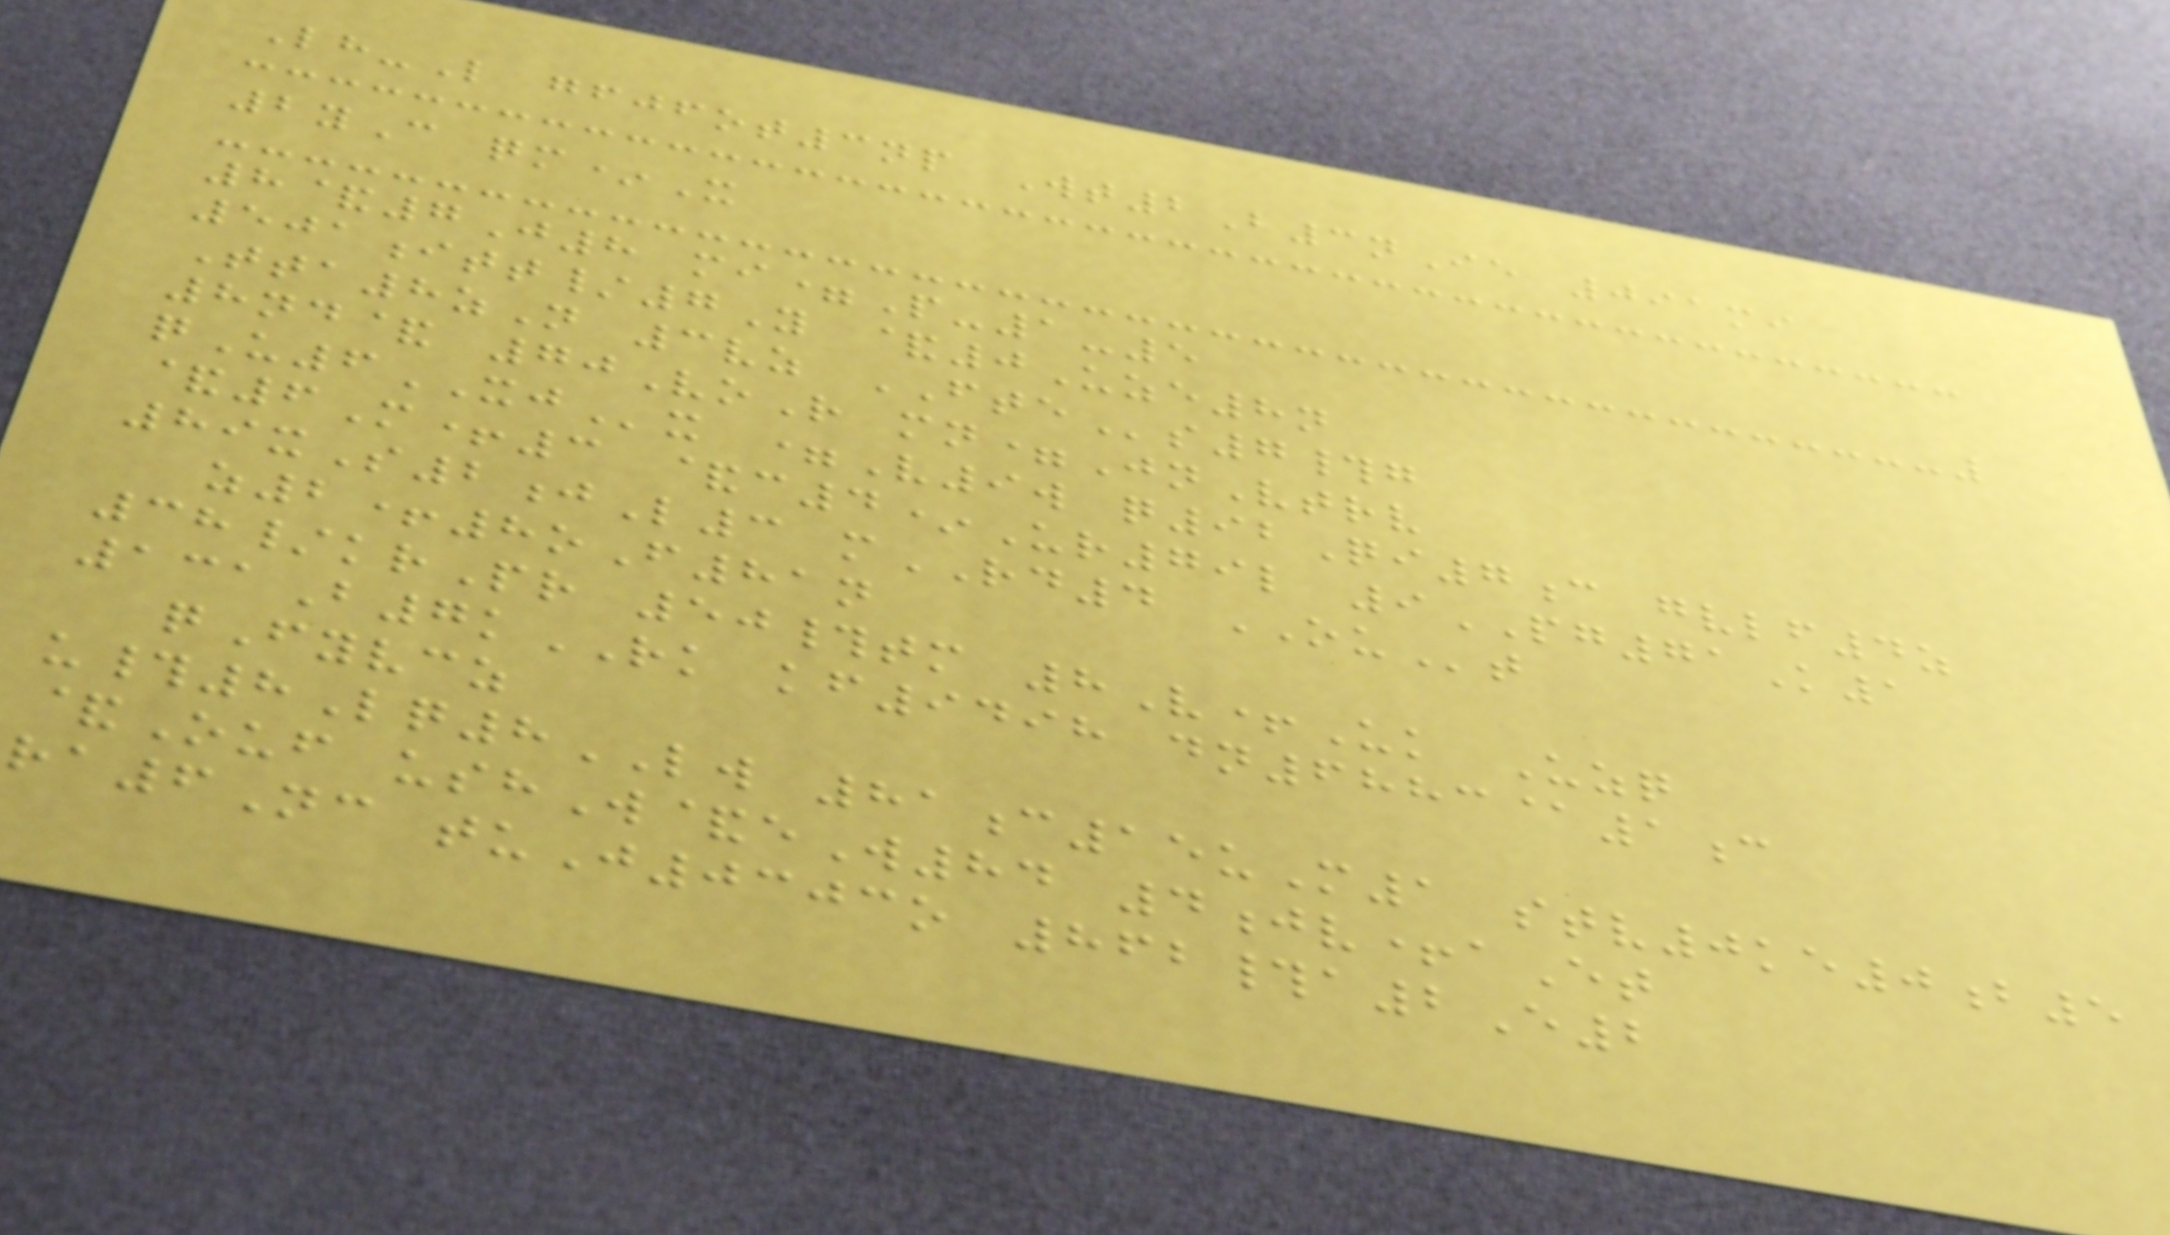Lh-L gfjfot3np Wt2B3nIe 091mi
2yC qm*X
8&7J8 mi=P-1-5
501itt/7Y &0Uze8n
Tta8zN 3vz FTEs7#g
8nd& 70VoR mn=JnVtrv
qU6XJx =V9w q92Qi7c gvlf4z
&6M+3 &c4*Ur79l 9PG71K1
89xS2jL3 mRD4 OUt
z2+8oF81n
38/krPr 50#tm 8V+Uk Uzq
131B7kRK kf9498 dn6883@1c
qFyvcz
u#8Lq8LW 81c15uM1 stv0ke0b5
&Ouf ushW&eW84 4jv+aEt
ra6Nc tuJ0303o 862#a2E2
